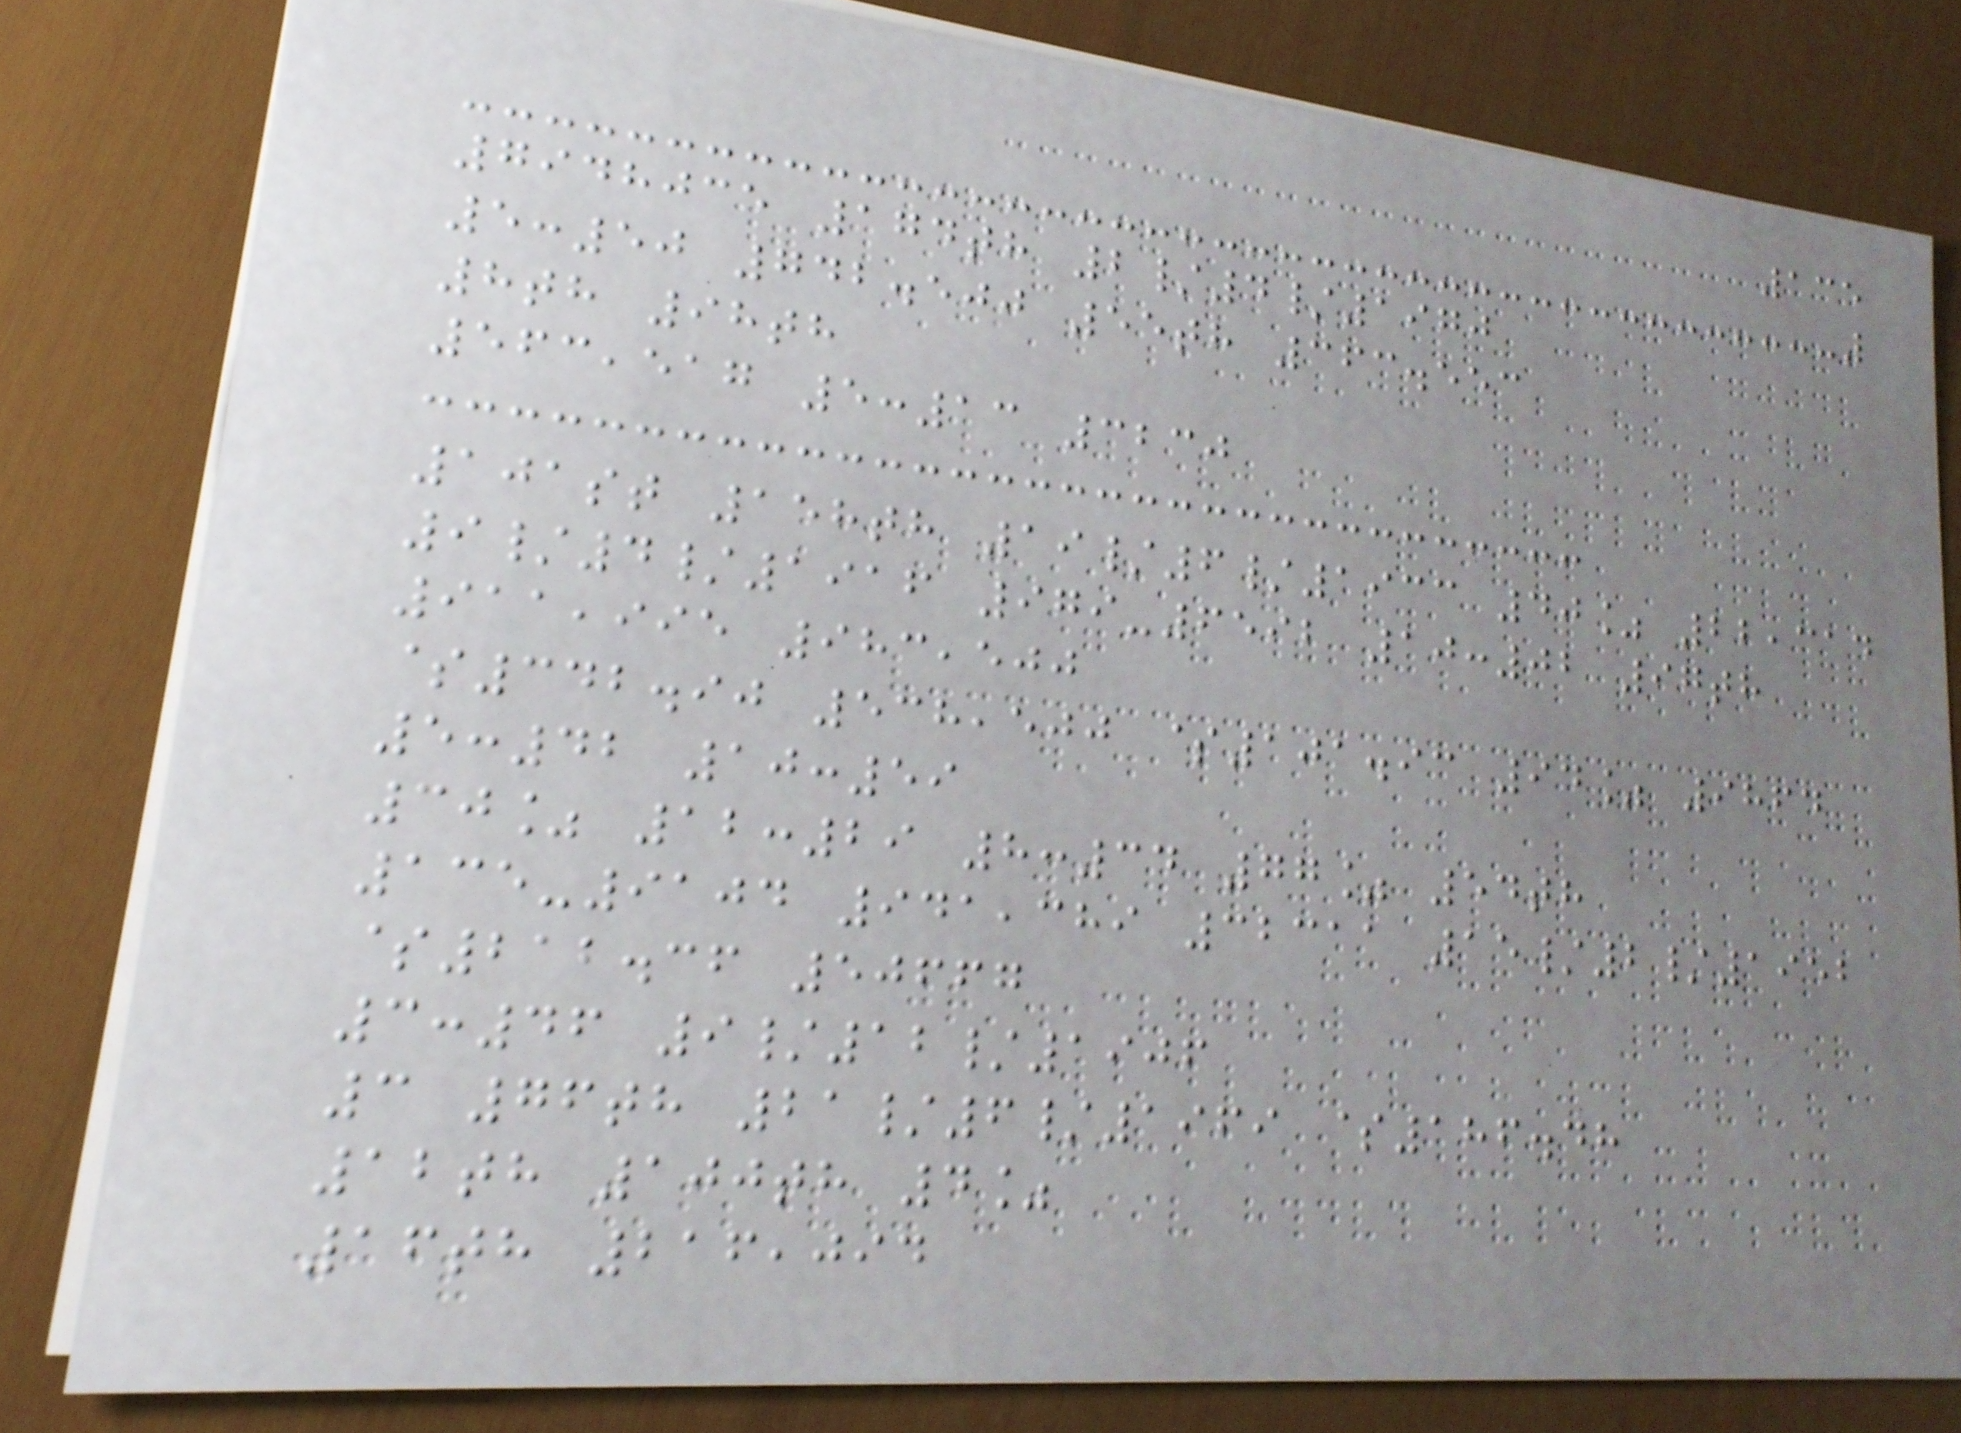135
7948035 174th 2/4/1970
5:50 742.500 55th 363.553
8th 98th
563,517 5:13 3230
101st 158th 19/6/1933 40% 22,314
9/4/1916 979-6592 10:02 97th
911,995 983,500
$342.90 538,500 $101.93 94% 9864
5:42 10:59
30% 12:29 8:34 77% 54th
135-9104 941,389 32311 15/2/1952
$212.36 50667
3:46 9/12/1906
3 76th 21/6/1969 $186.48
12th 100th 4%
16th 216,094
